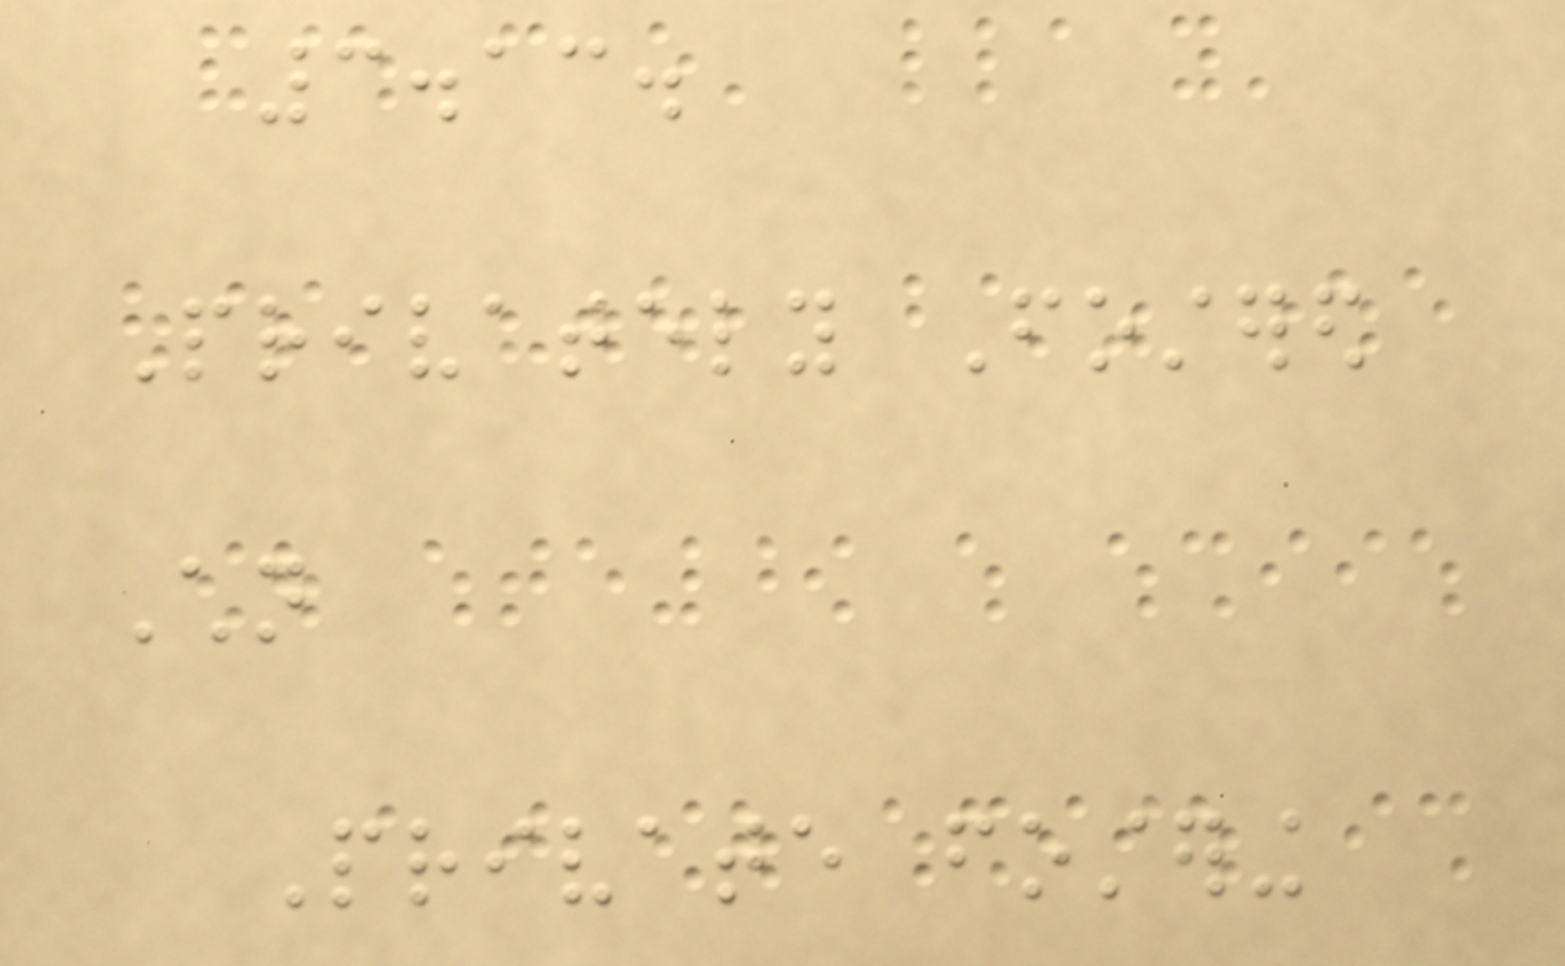3.13.
Privately Fostered
Children
Private fostering
